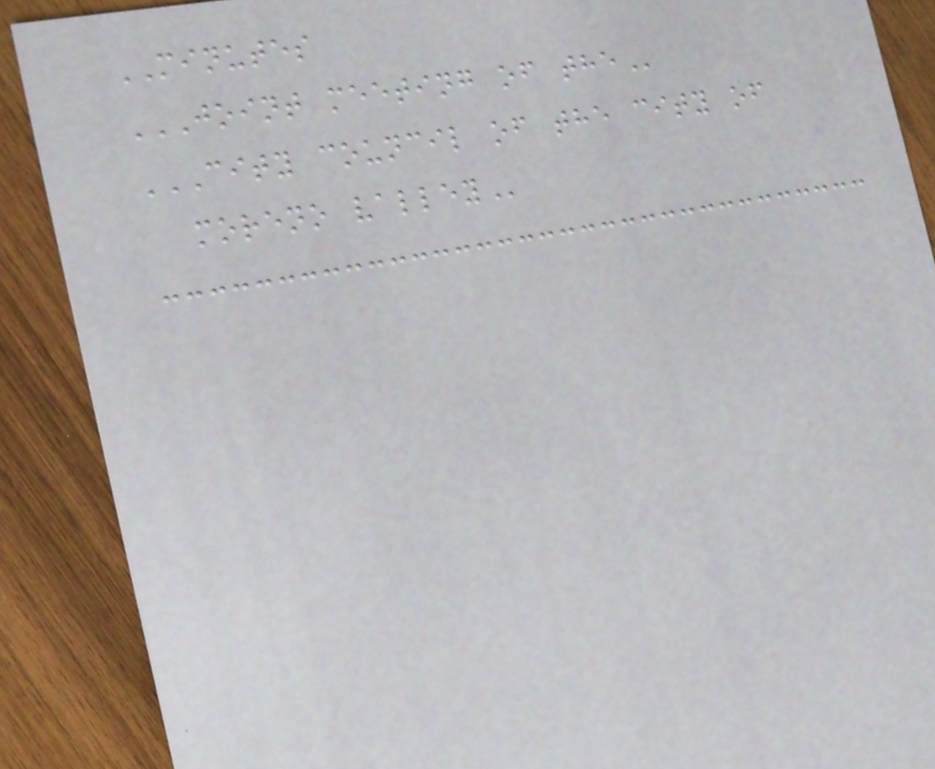MINUTES
JOINT MEETING OF THE
CITY COUNCIL OF THE CITY OF
MORENO VALLEY
